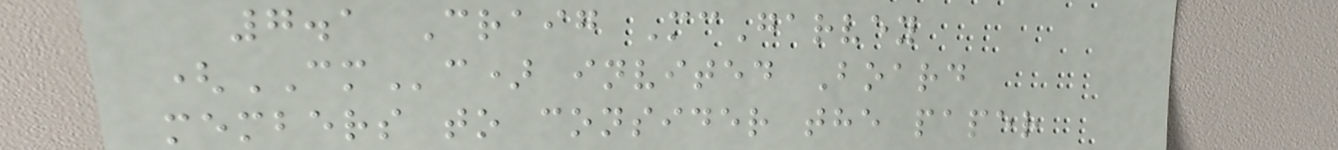7.1 Craig McGarvey
(CMc) invited Board
members to consider the paper
